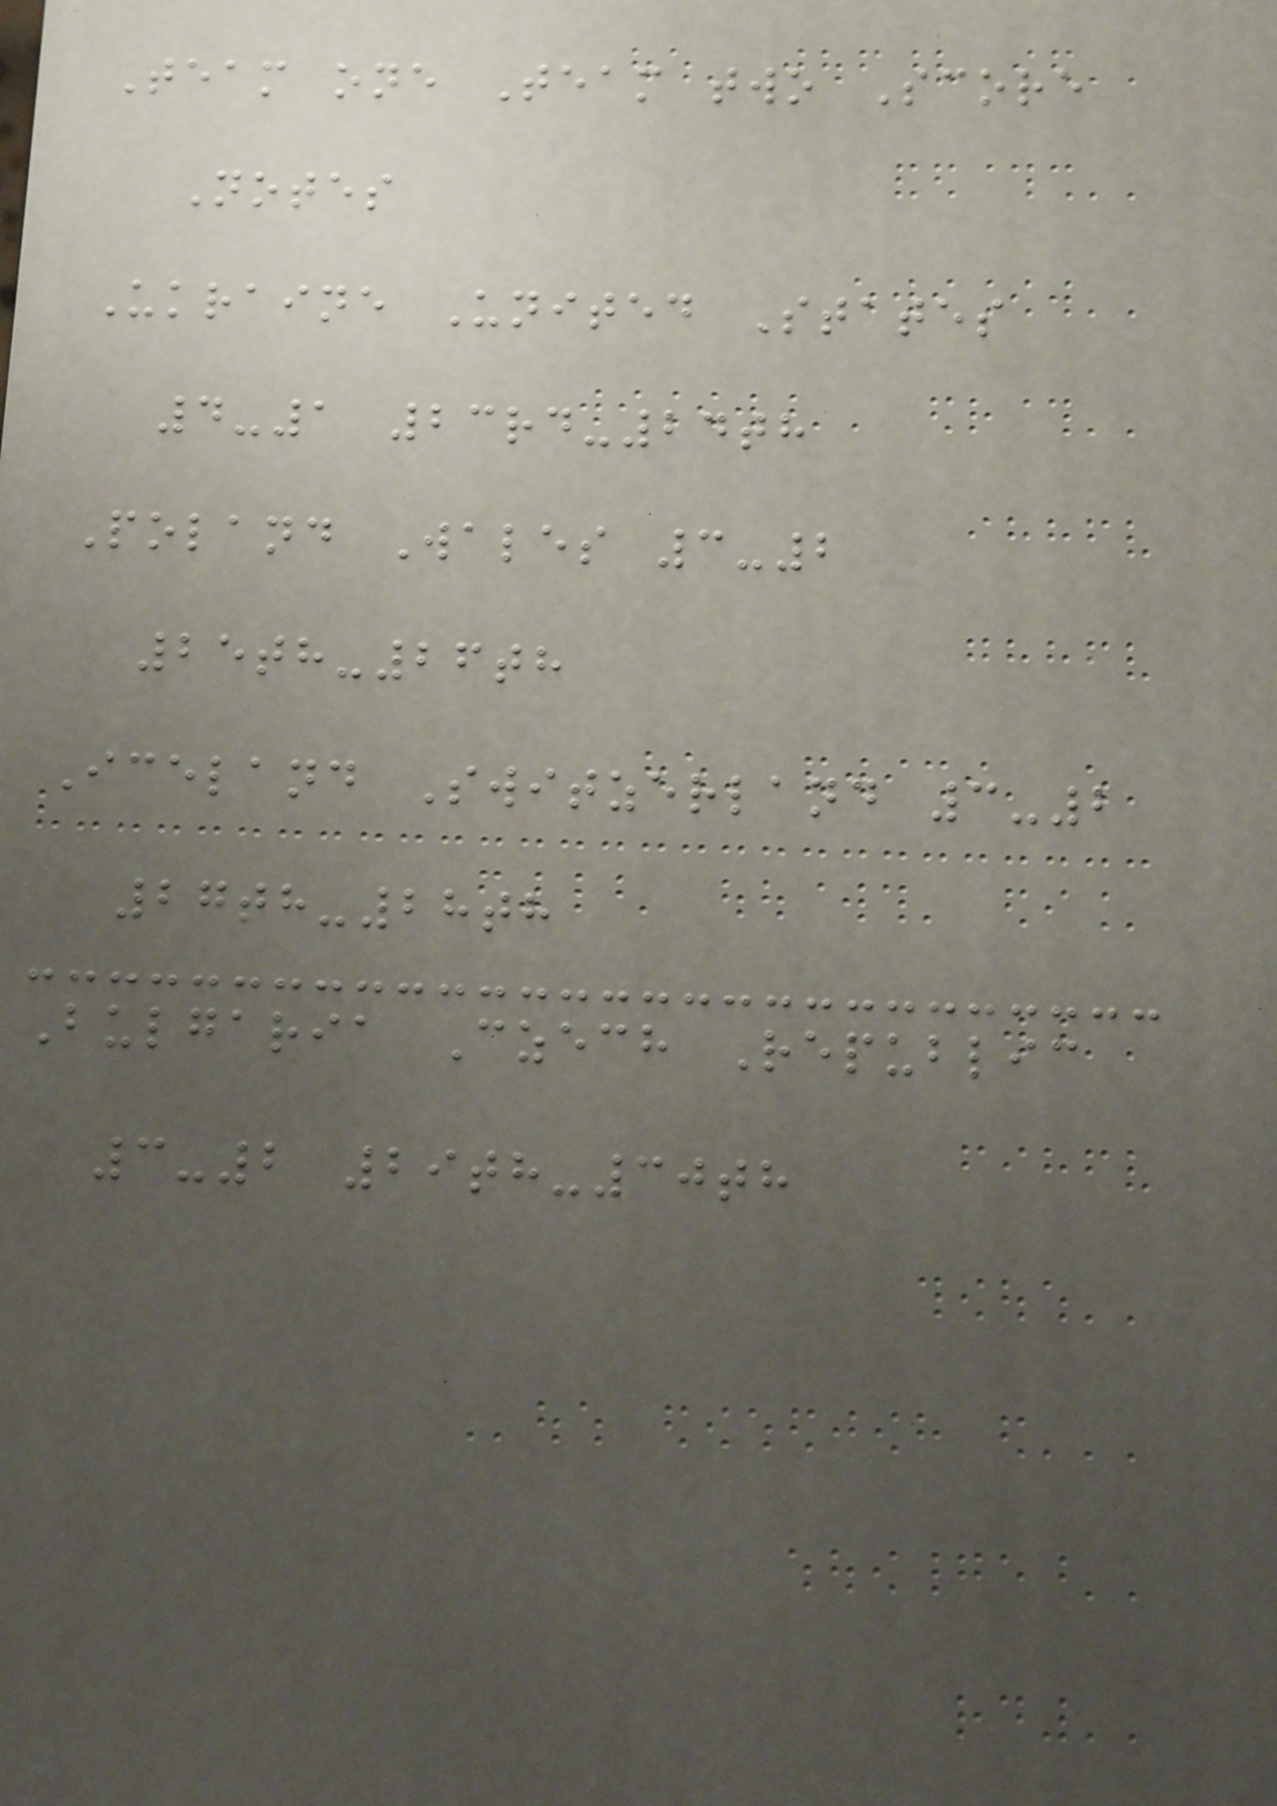Team one Team two Score
Notes
Ukraine United States
4-1 23rd-24th
Poland Wales 3-2
25th-26th
Iceland Switzerland 3-2
27th-28th
Bulgaria Czech Republic
3-2 29th-30th
